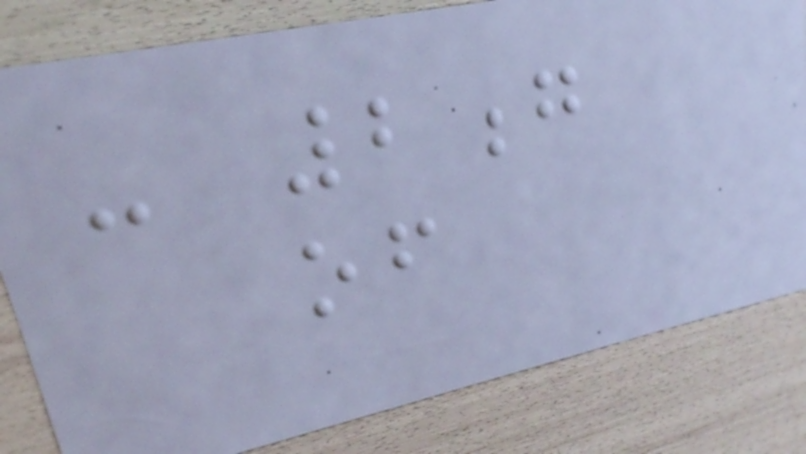- 2g
of
